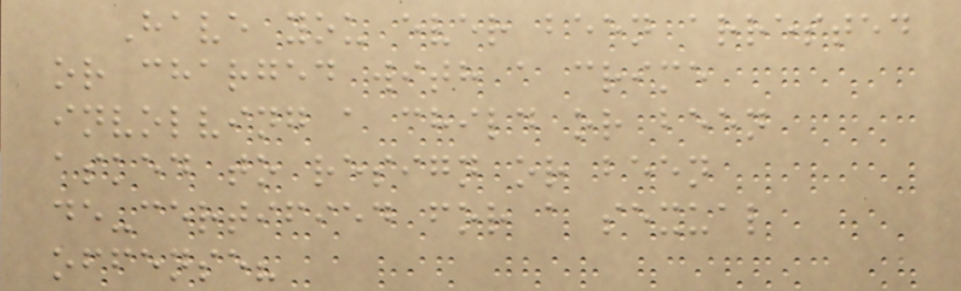Have you ever been arrested
or charged with a crime
involving a child or been
asked to resign or been
de-certified for a sexual
offense?
